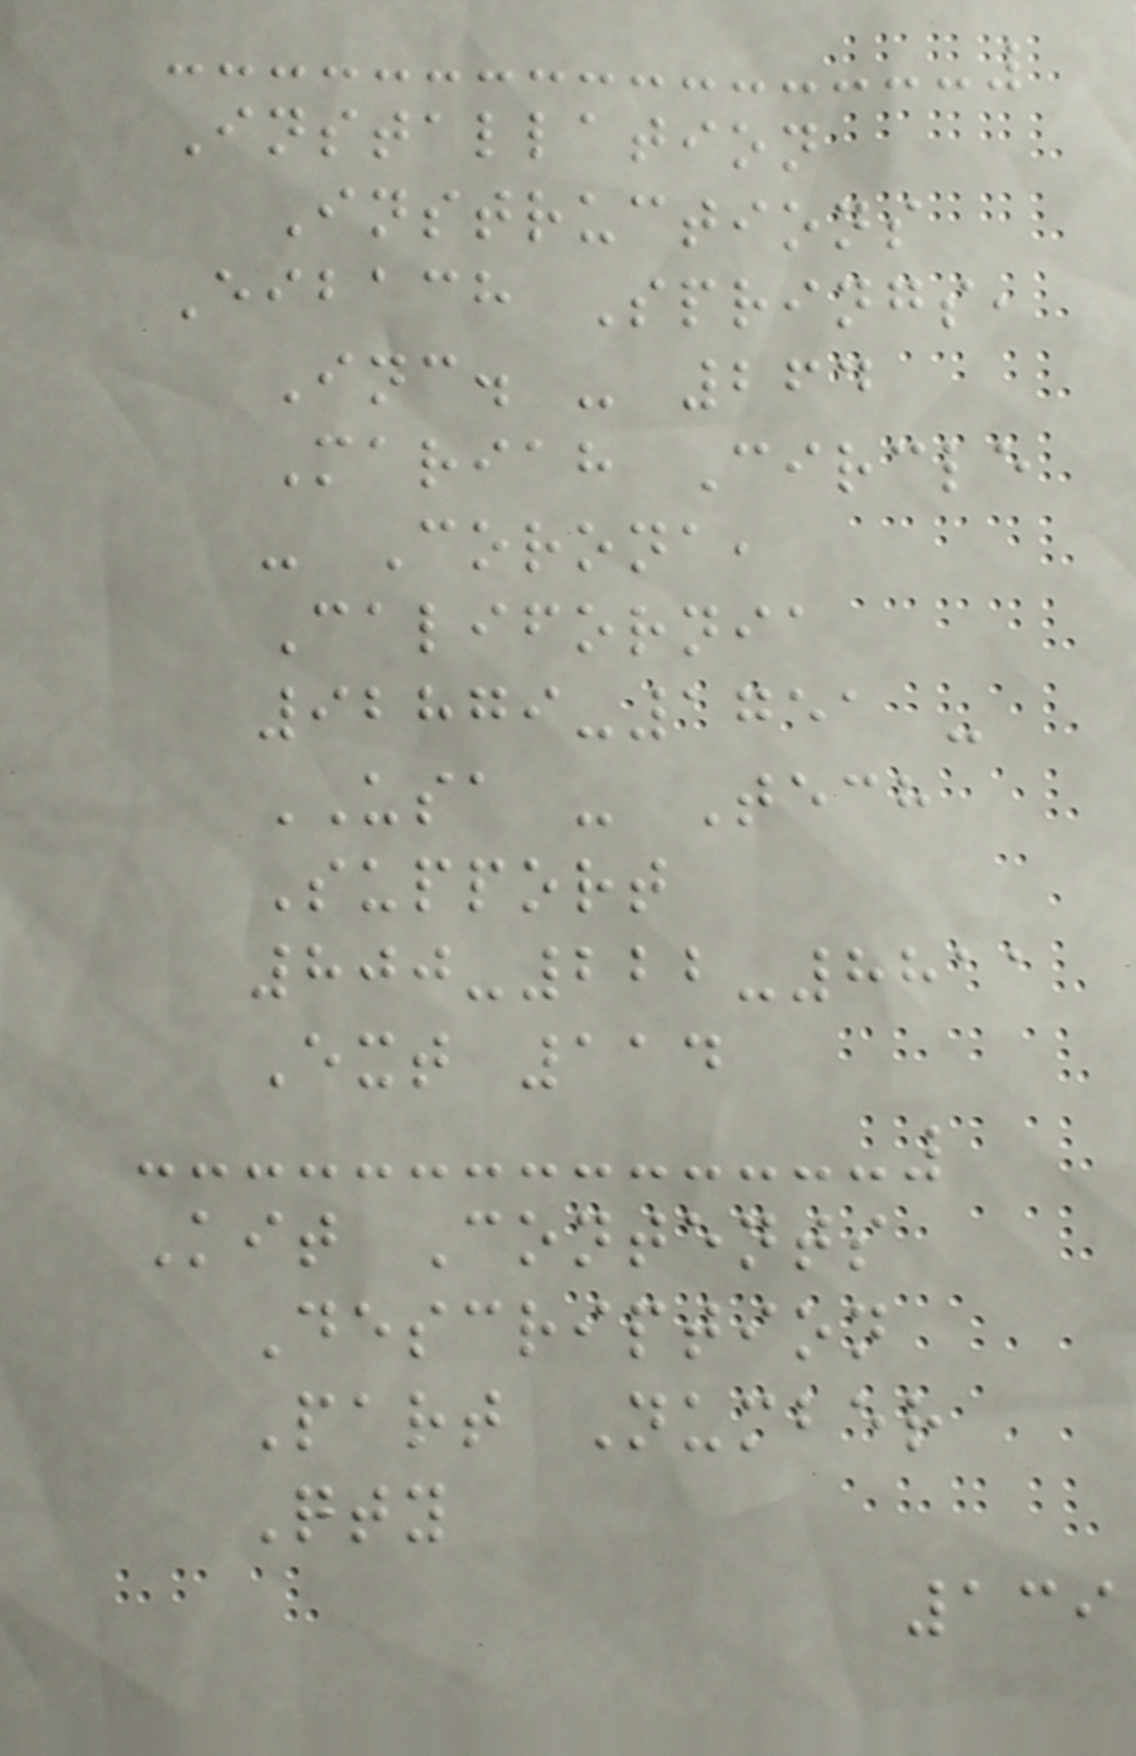Installation
Instructions
Eibach Springs,
Inc. - 264
Mariah Circle
- Corona,
California
92879-1751 -
USA - Tech
Support
800-222-8811
Ext 114
Kit Contents
Description
Part Number
Qty
139
